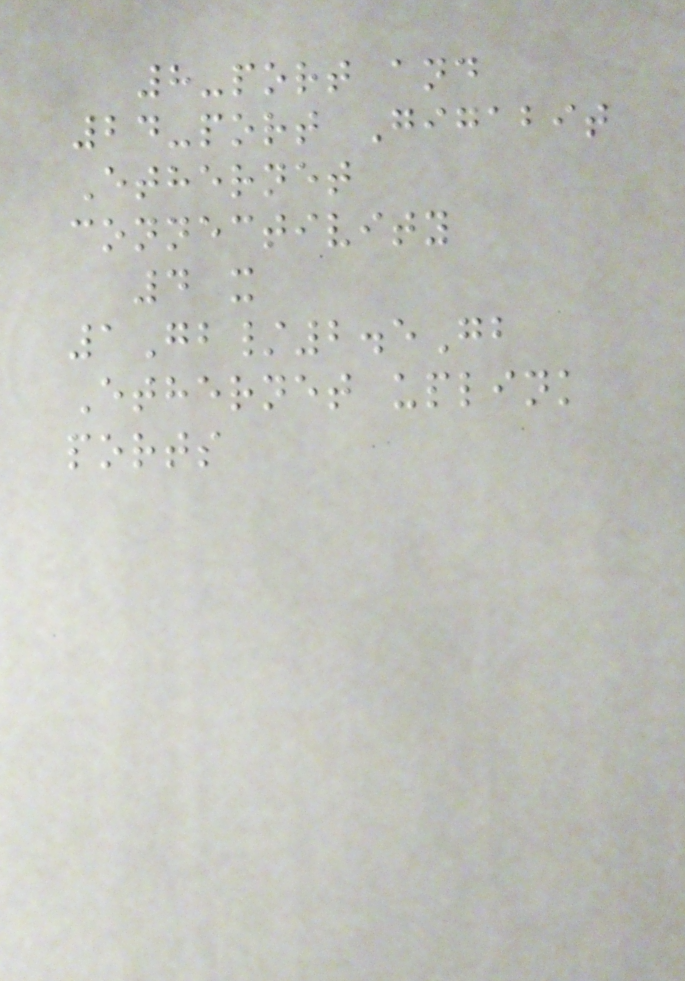8-port and
24-port Gigabit
Ethernet
connectivity
4 x
1Gb/2.5Gb
Ethernet uplink
ports
